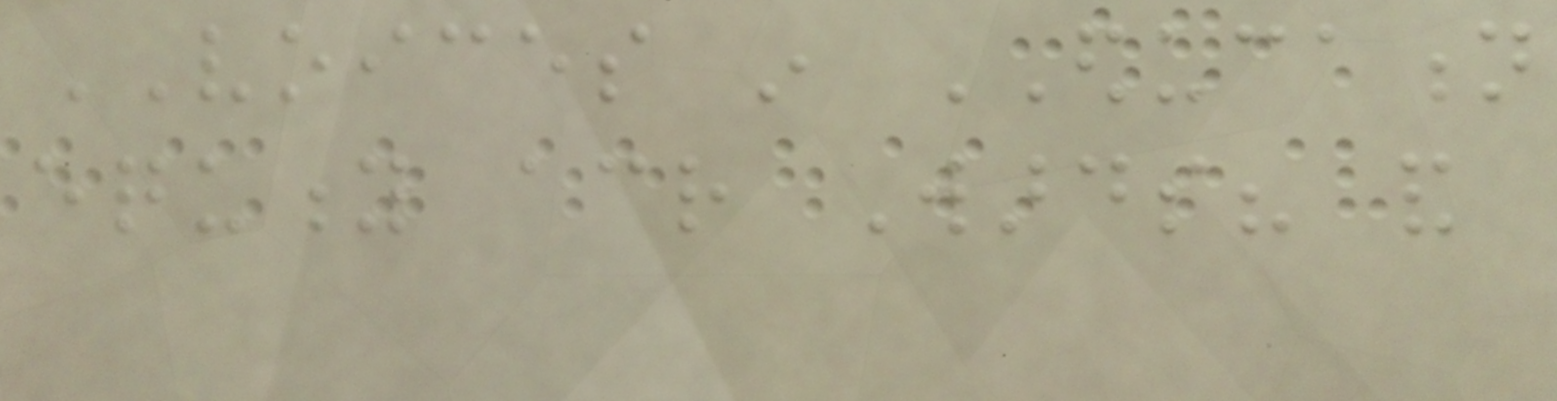VOICES in EDUCATION
equity across Wards? and
